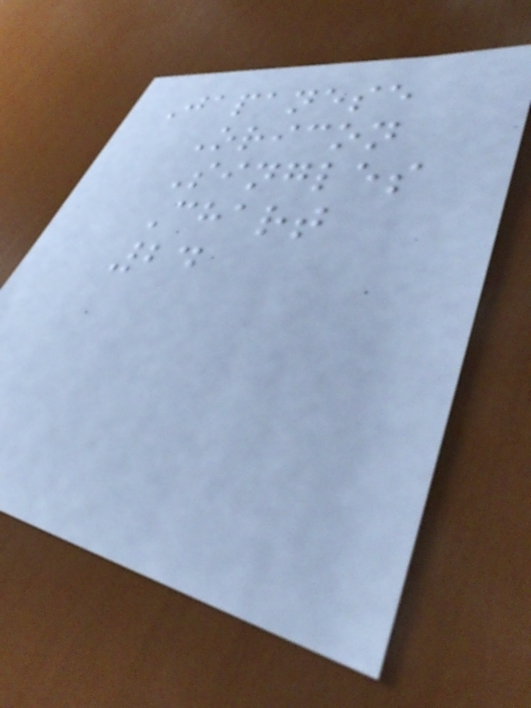Japanese
Oricon
Singles
Chart
24
